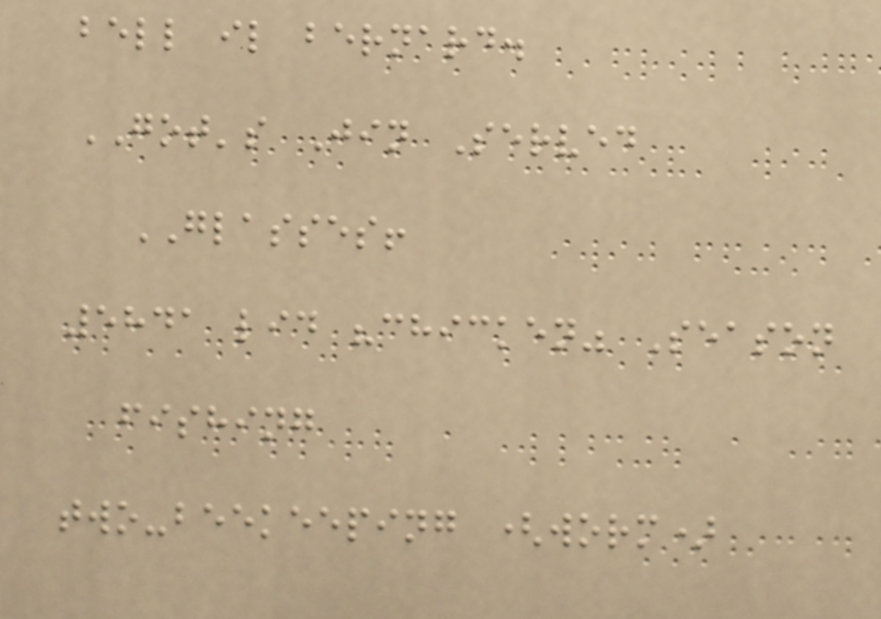bell il bernard.
GOT's Jin Served
GLASSES!
5841 lid "chicken" Season
fishing
two-beekeeping (worm)
